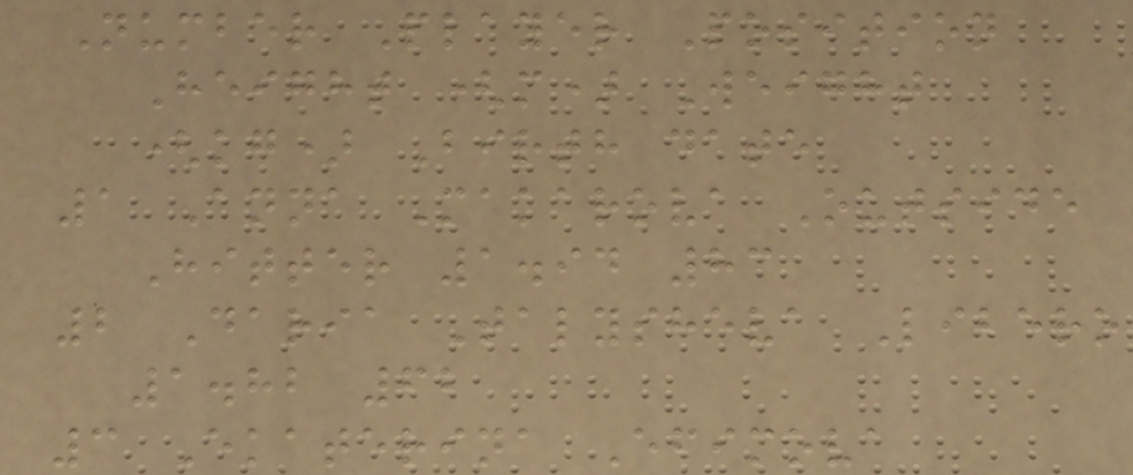Number Player Position
Height (m) Weight
(kg) Birth date
1 Anna Makarova Outside
Hitter 1.94 83
2 Daria Talysheva Libero
1.82 62
3 Ekaterina Efimova
